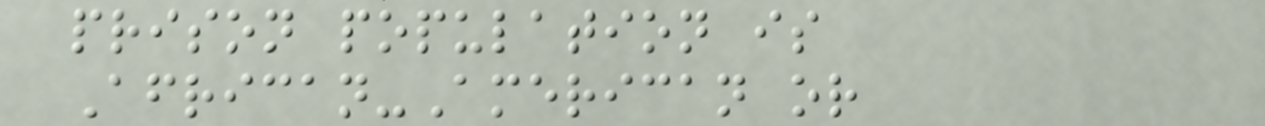prison population is
African-American or
